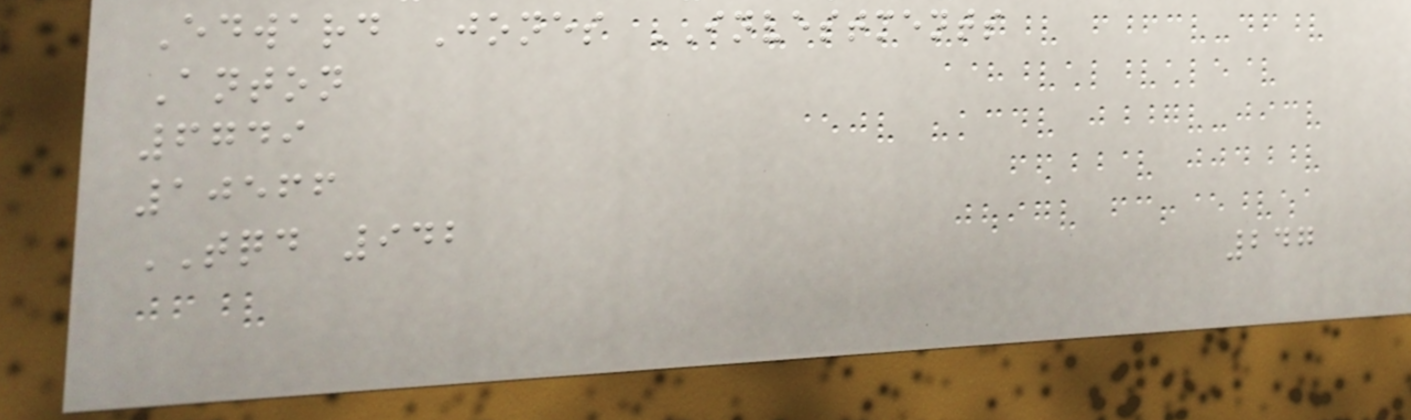Edward Jones INVESTMENTS
Anton
6749
10566
TQD 942
247
